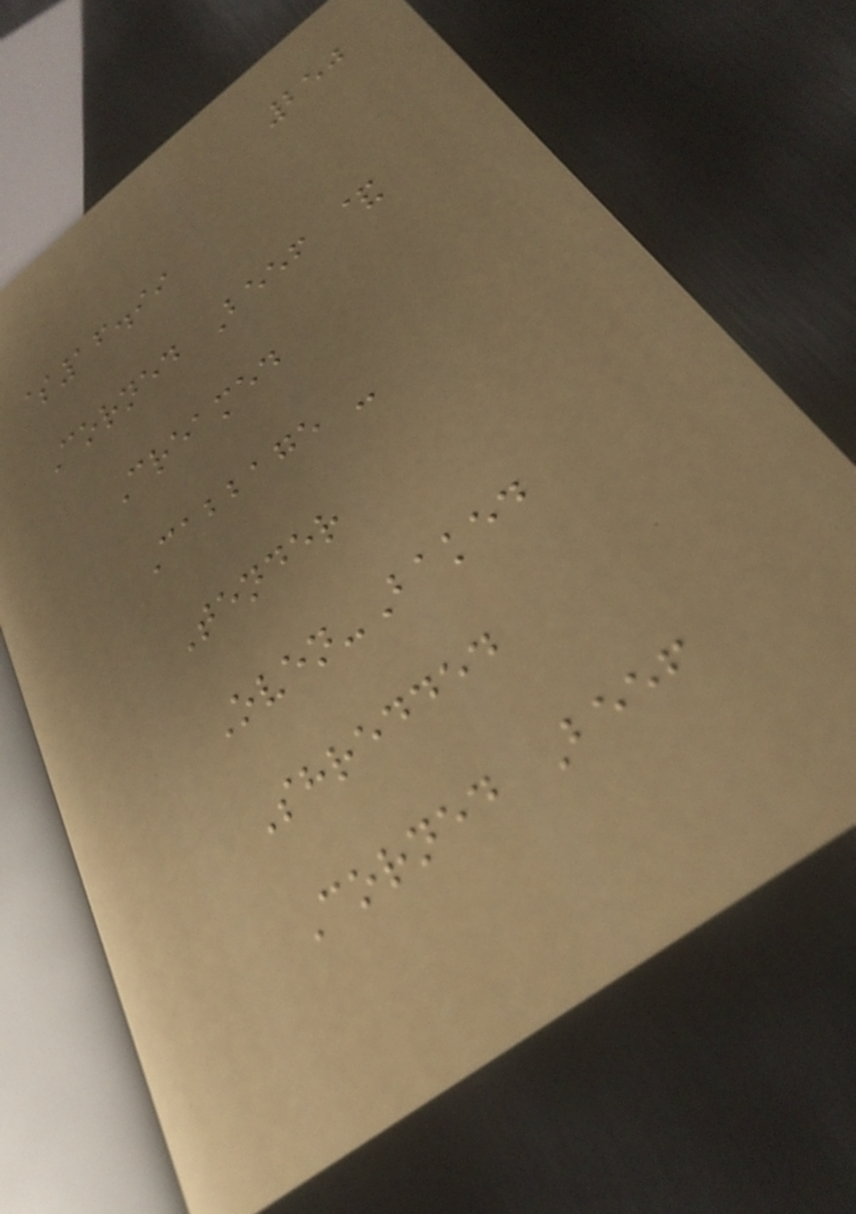250
$16.99
Corned Beef &
Creamed
Cabbage -
Tender
Oven-Baked
Shredded
Corned Beef
